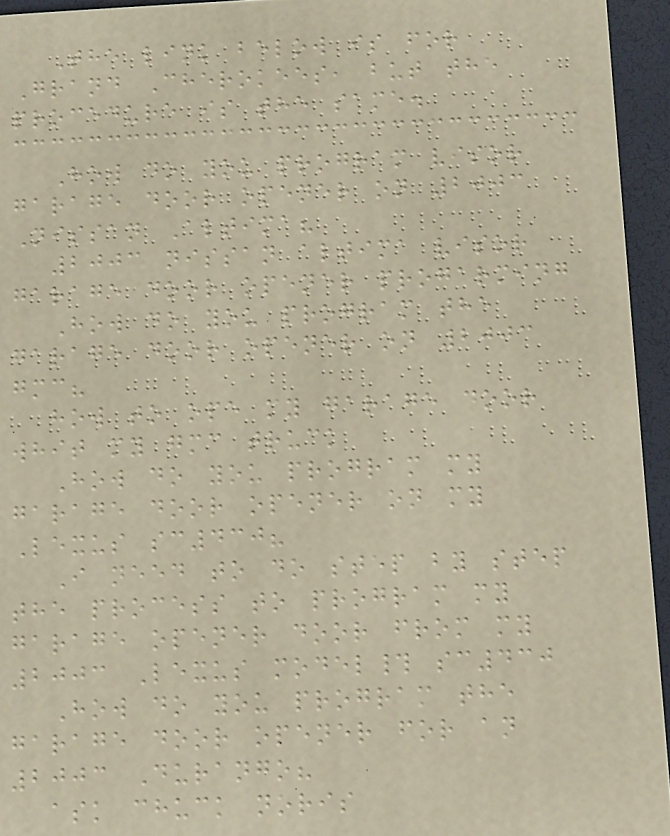The link below is for
Grand Cherokees, but the
procedure is the same.
How do you program visor
garage door opener on 2003
Nissan Altima?
2003 nissan altima visor
garage door opener progarming
How do you program the
garage door opener on 2003
gmc?
how to ope my garage door
whit my gmc truck
How do you program my
garage door opener on my
Lexus sc430?
I need to do step by step
the process to program my
garage opener door from my
2003 Lexus model# sc430
How do you program the
garage door opener for an
2003 Durango?
ask chuck noris
